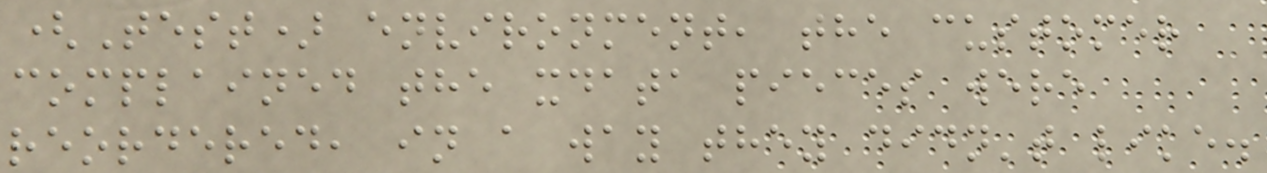(Test) environment, the customer
complained the xdata pieces were
reordered, in a way they didn't like.
